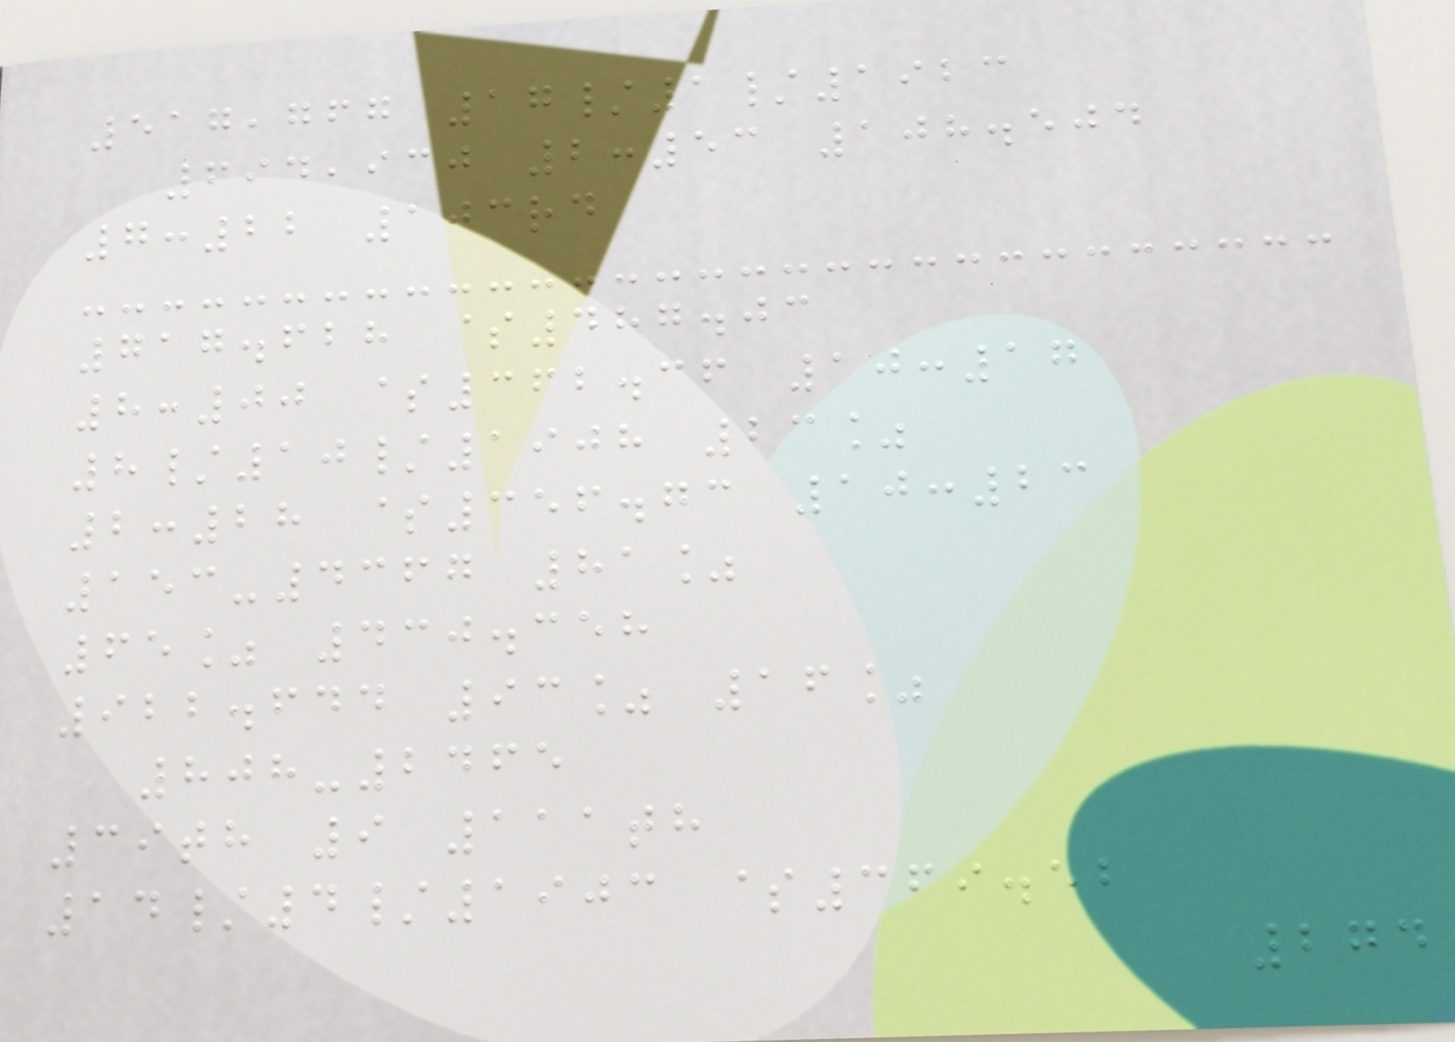517,767 17/1/1923
694,930 2:53 108.504
7:22 103rd
717.628 $487.03
8:00 $362.36 10:17
8/10/1908 23%
2:28 $356.73 10:23
153-4367 81%
65% 430.358
922.644 93% 16%
808-2465
39th 9 111th
14/4/1903 $369.52
274
